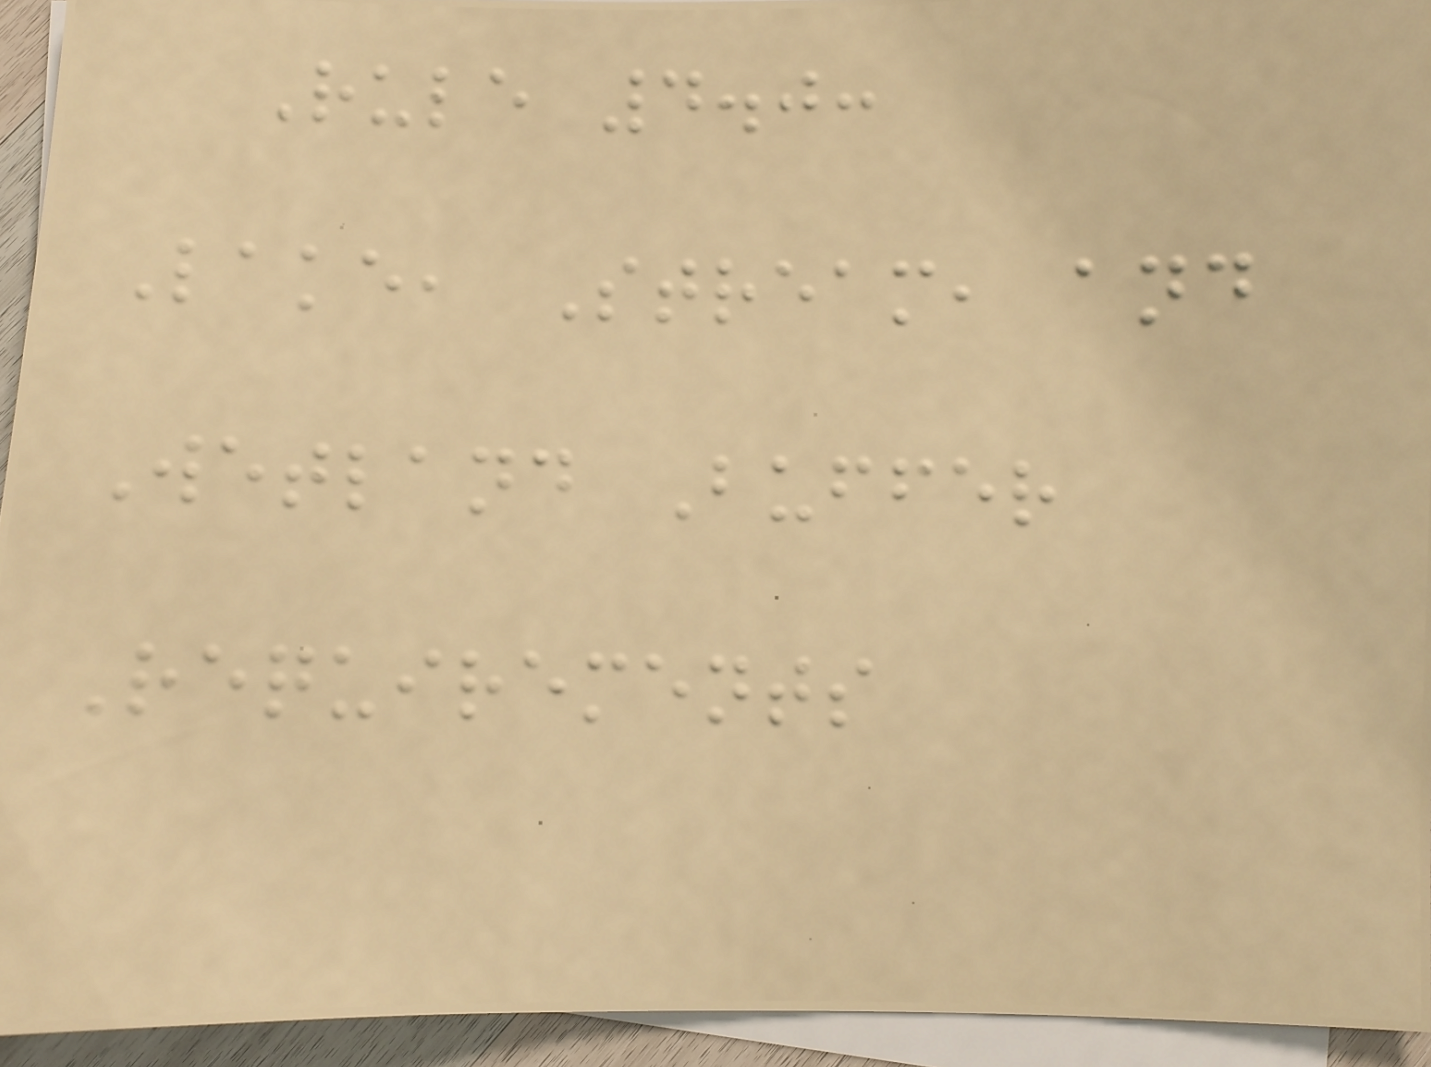Rule 4.0:
Lake, Stream, and
Wetland Buffer
Requirements
